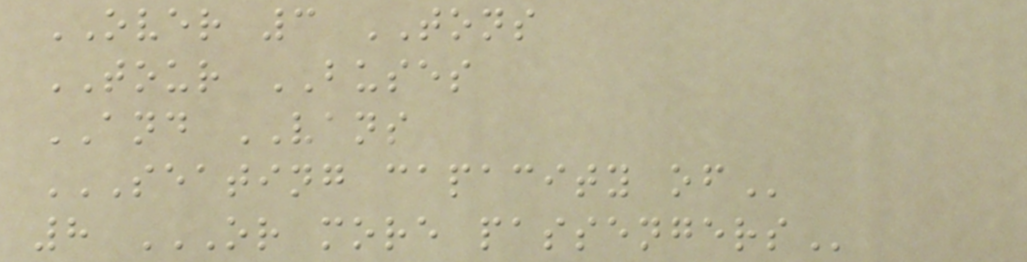OVER 3 TONS
TOUR BUSES
AND VANS
SEATING CAPACITY OF
8 OR MORE PASSENGERS
